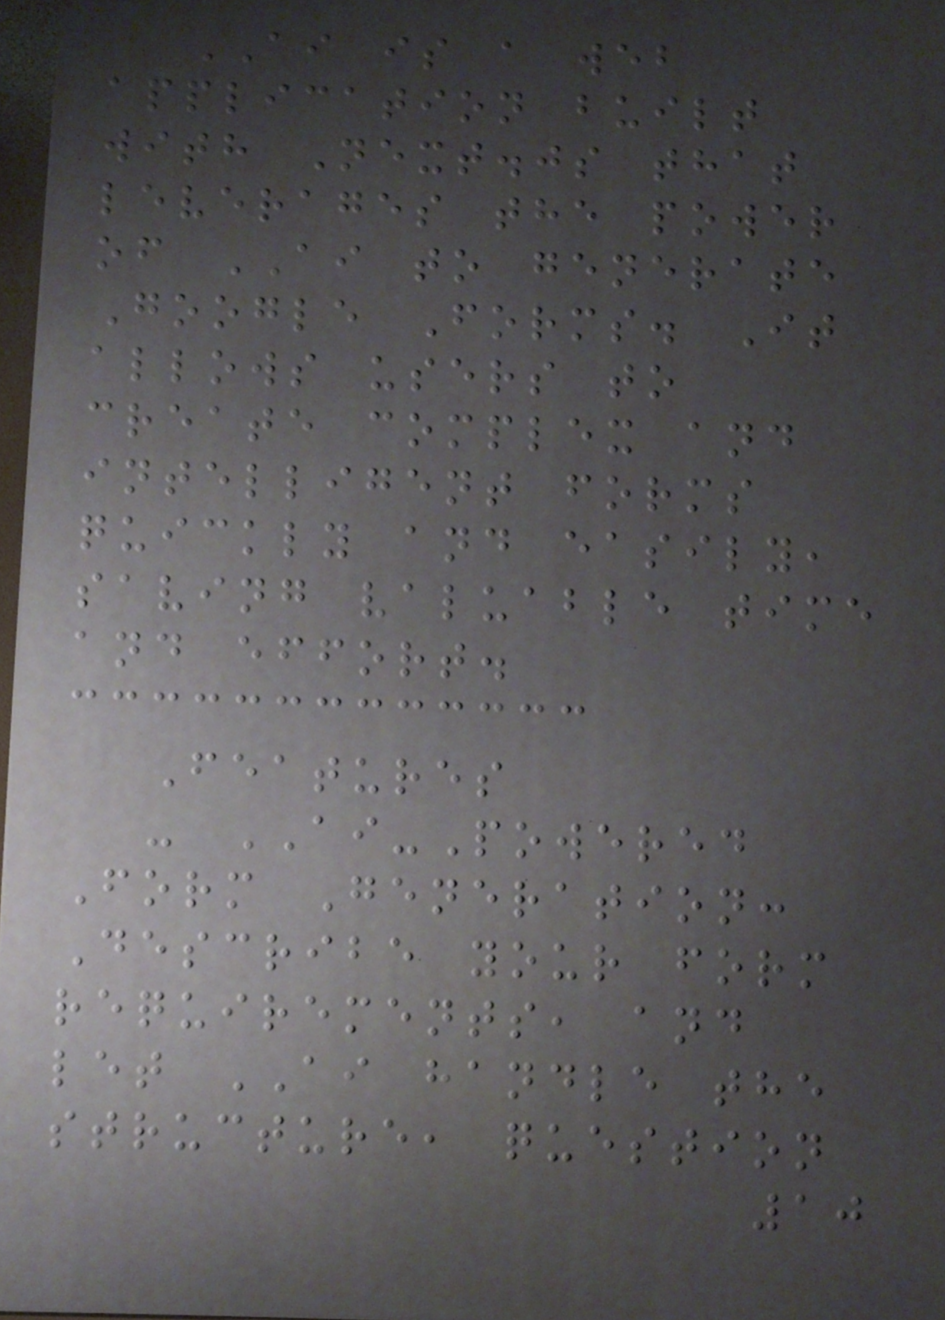AI is a web
application built
with Next.js that
leverages the power
of AI to generate
Google Forms. It
allows users to
create complex and
intelligent forms
quickly and easily,
saving valuable time
and effort.
Features
- AI-Powered
Form Generation:
Describe your form
requirements, and
let AI handle the
structure, question
10
